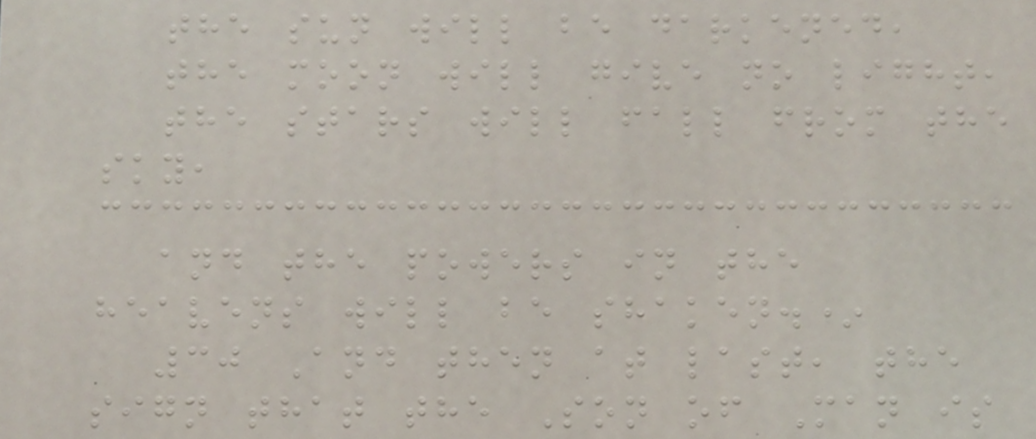the sun will be darkened,
the moon will give no light,
the stars will fall from the
sky,
and the powers in the
heavens will be shaken.*
30 And then at last, the
sign that the Son of Man is
